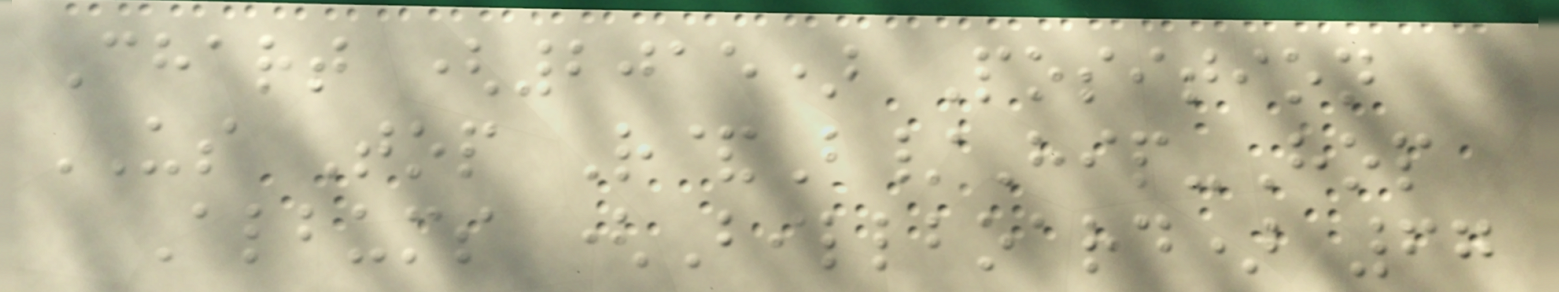Chart (2015) Position
US Top R&B/Hip-Hop
Albums (Billboard) 67
